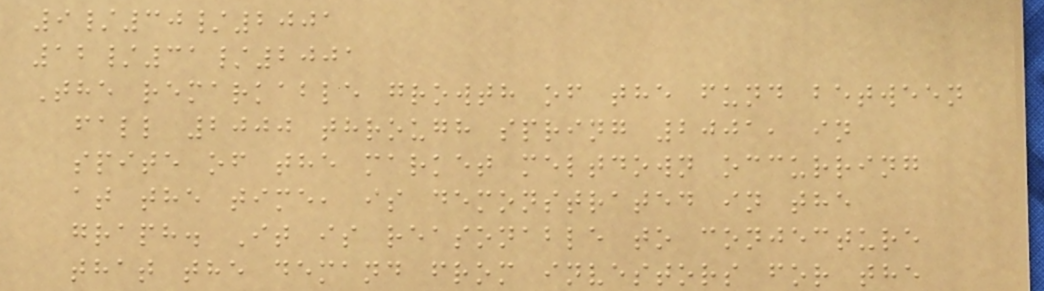9/30/2001
12/31/2001
The remarkable growth of the fund between
fall 2000 through spring 2001, in
spite of the market meltdown occurring
at the time, is demonstrated in the
graph. It is reasonable to conjecture
that the demand from investors for the
